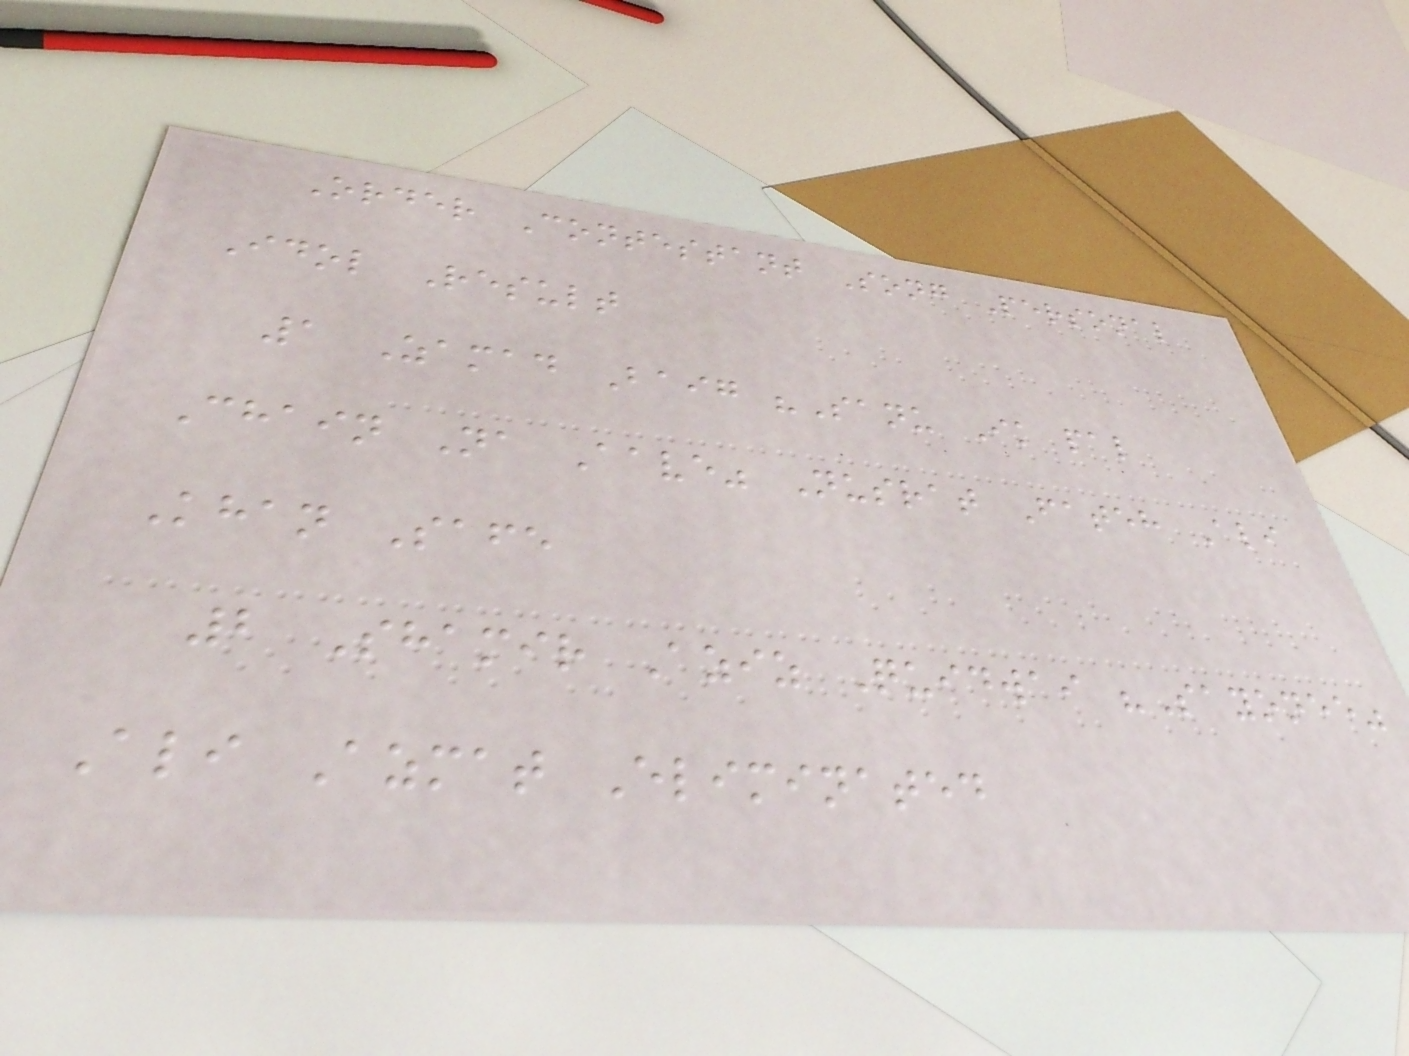Order Contestant Song Personal
Idol Result
1 Zamad Baig "Sanu Ik pal
Chain Na Aave" Nusrat Fateh Ali
Khan Safe
2 Shamir Aziz Quidwai "Sayonee"
Ali Azmat Eliminated
